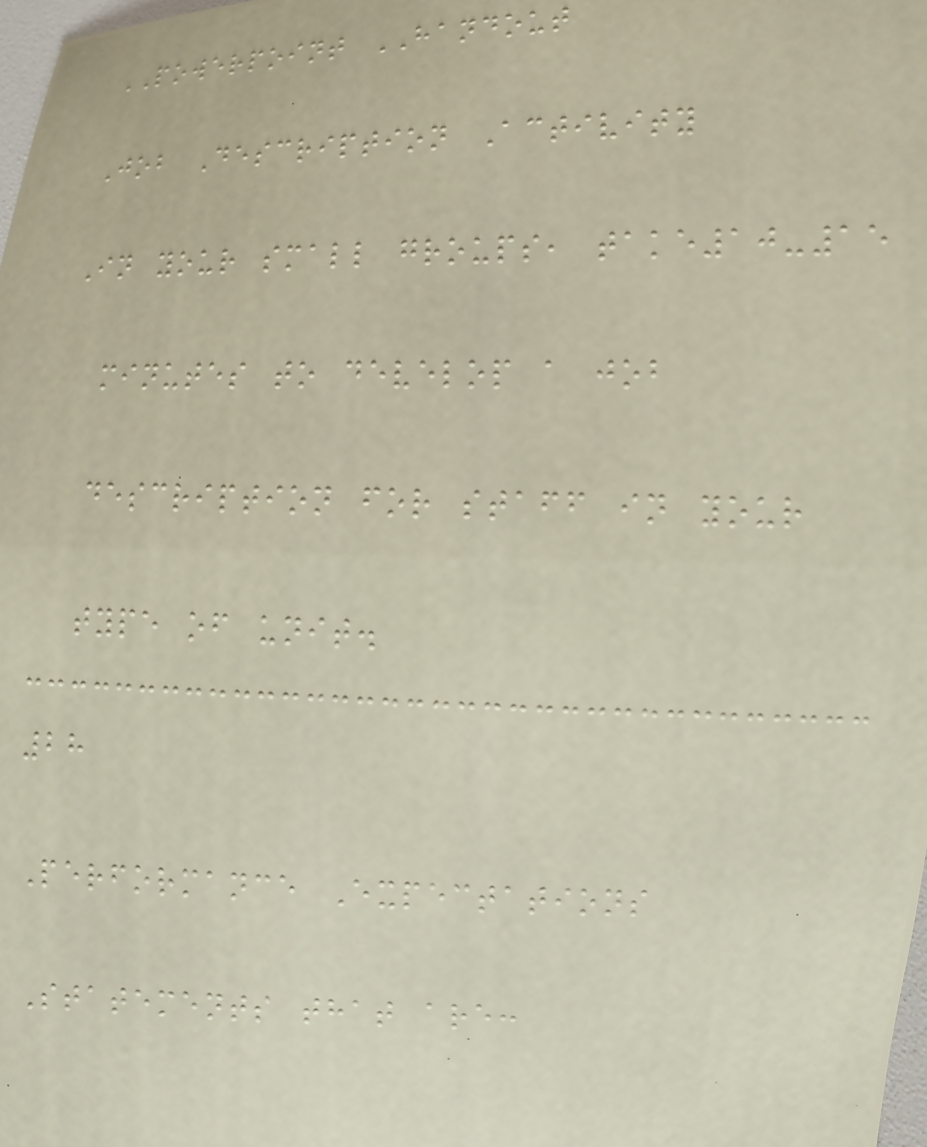POWERPOINT HANDOUT
Job Description Activity
In your small groups, take10-15
minutes to develop a job
description for staff in your
type of unit.
28
Performance Expectations
Statements that are:
